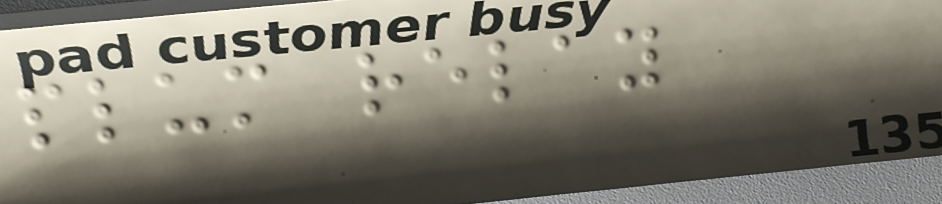plum relay
